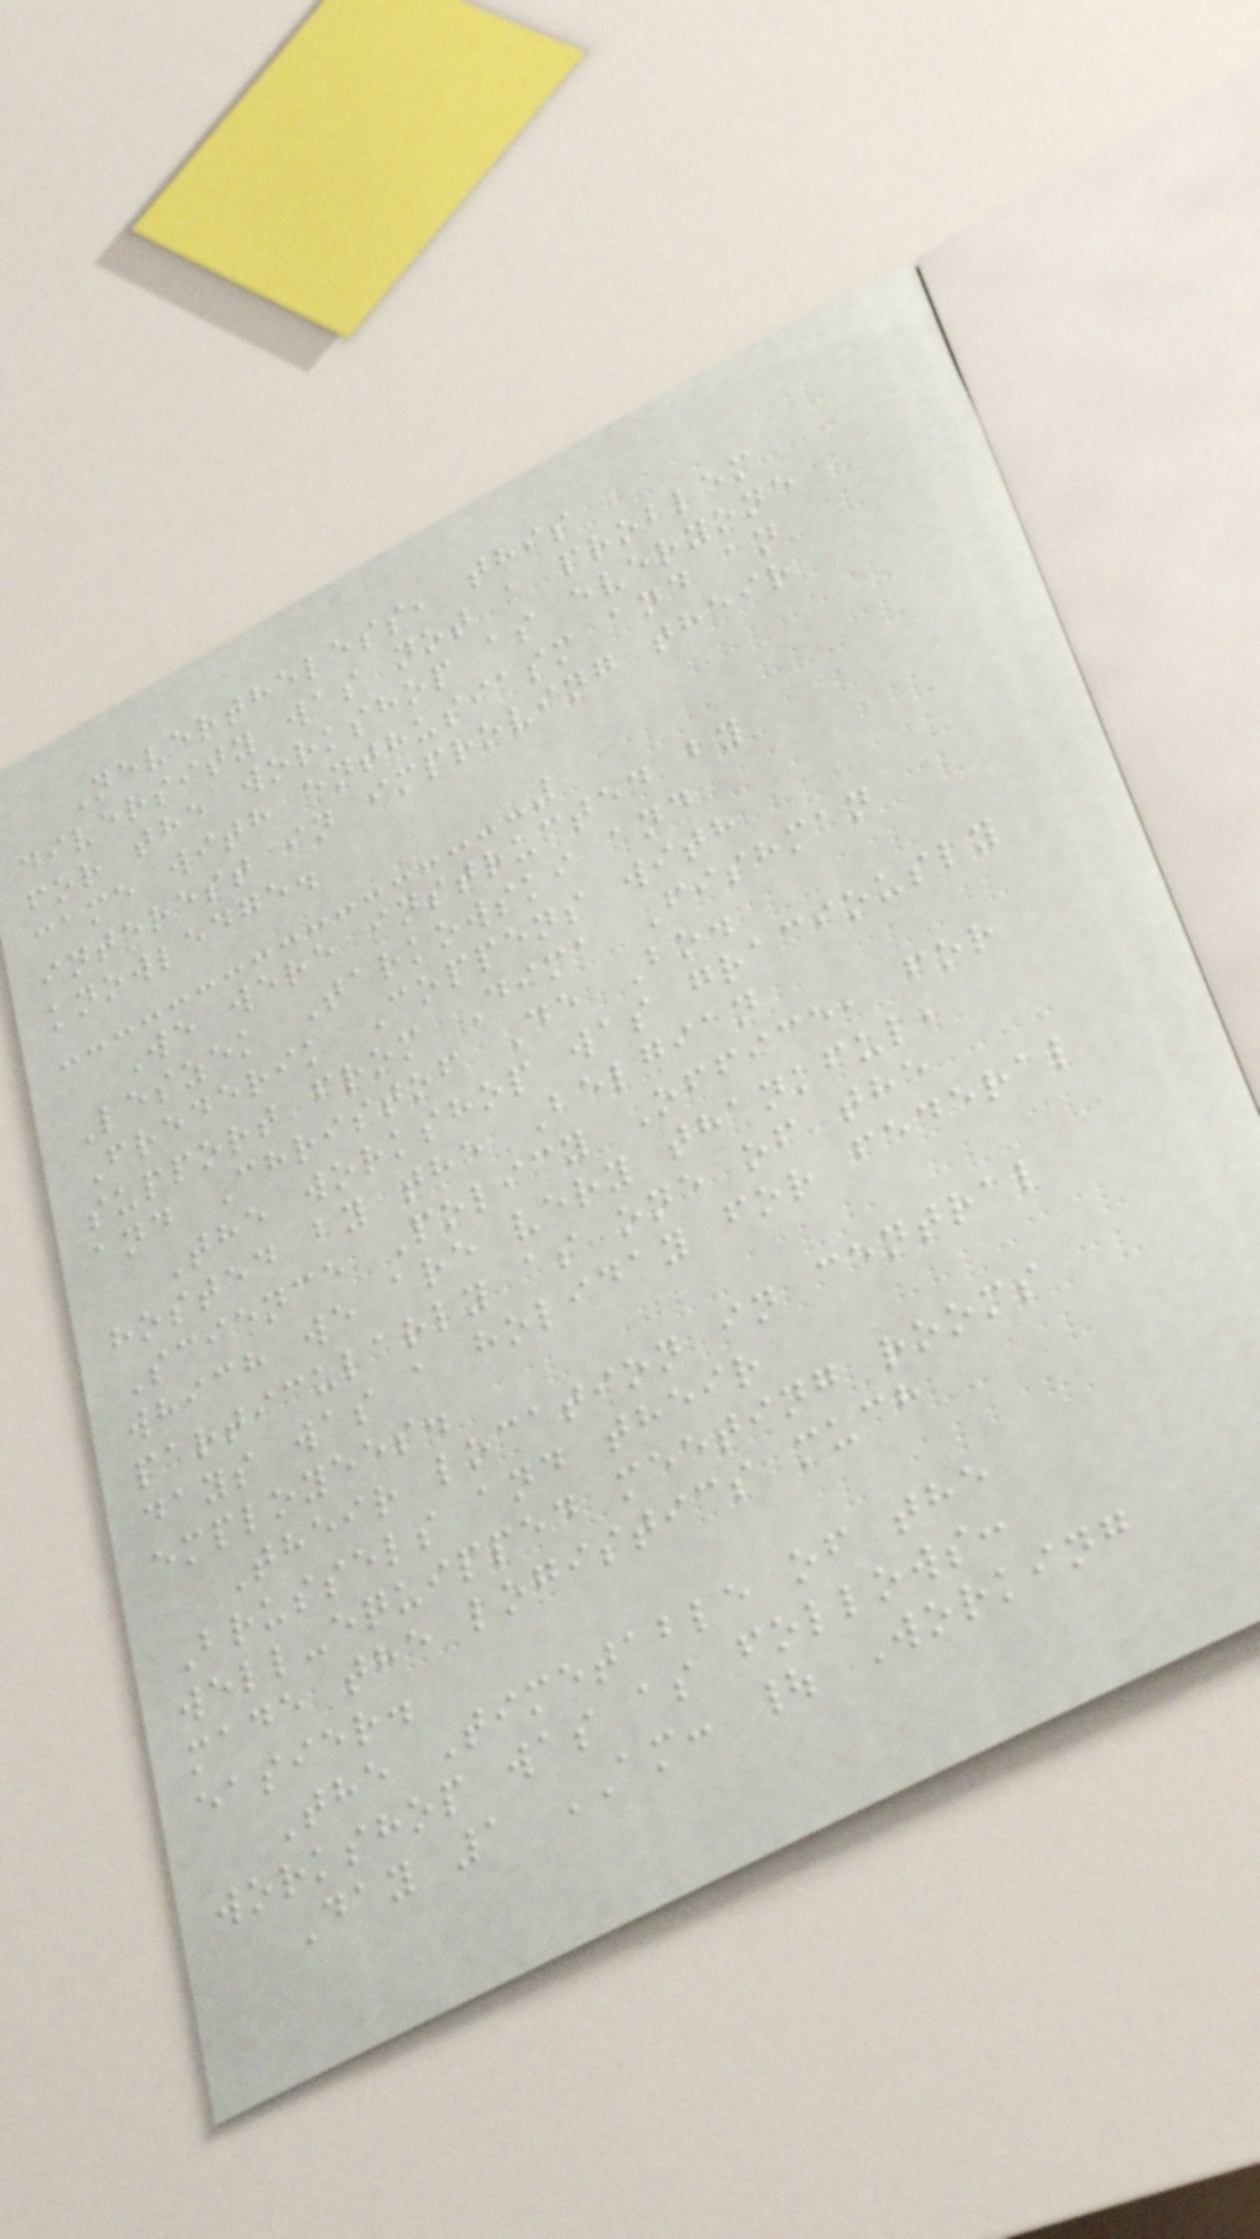Nevertheless, this
diversity was not a problem
for the workshop as everyone
came with enthusiasm and an
interest in improving their
knowledge.
We were instructed by
Leszek Tarkowski and
Frederik Coppens with
support from Dima Fishman
and Christof De Bo.
The workshop was graciously
hosted by the Belgian
Science Policy Office, for
which we are very thankful,
particularly as one of the
days was a holiday for federal
employees.
Their location in central
Brussels and their
well-equipped meeting rooms
made the logistics much
easier.
The Timetable of the
workshop was as follows:
Day 1 AM: | Working
